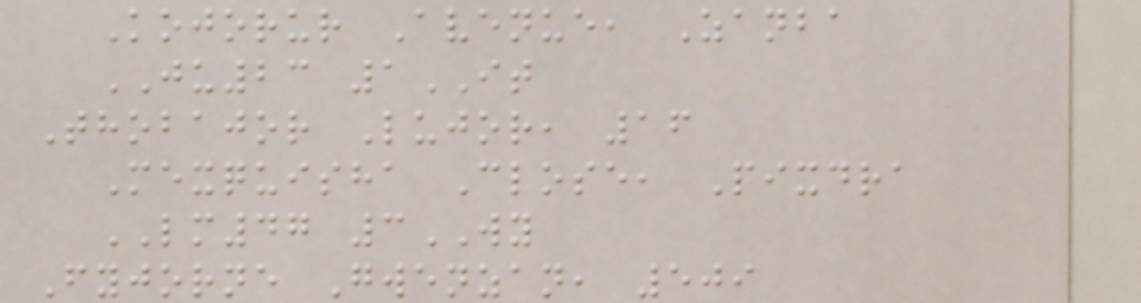Kojorur Avenue, Zanba
JU23 1IT
Thobajor Lujor, 16
Mexquisha Close, Pixdra
LM47 3WY
Fyjorne Gwenzan, 509
